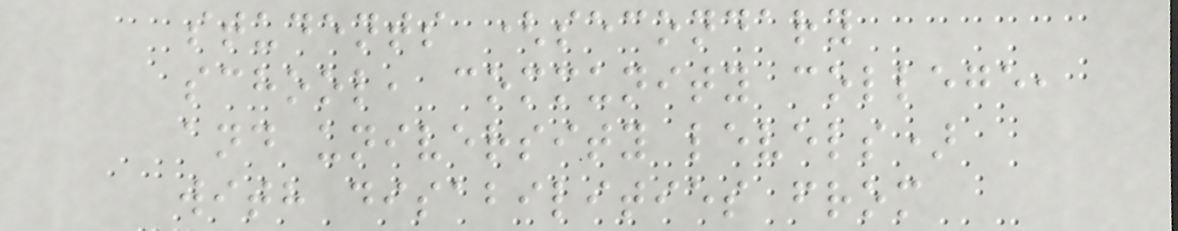students (secondary
school, community college,
and university levels)
with disabilities from
